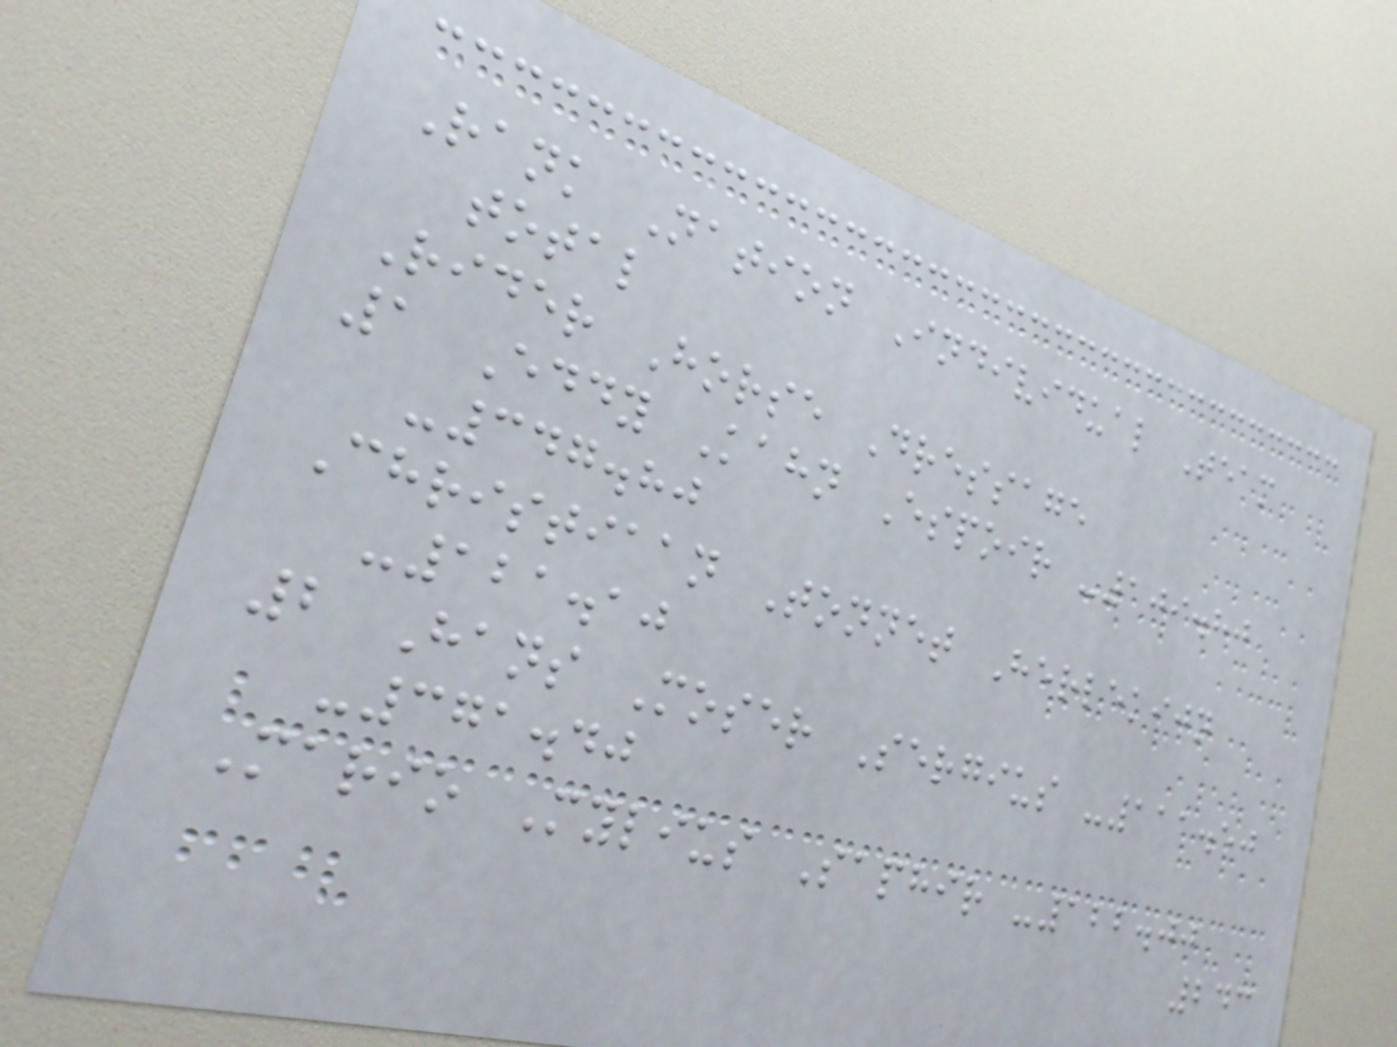Rank Nation Individual Team
total
Rider Horse Dressage
1 Eddy Kahn Espoir -109.80
-347.80
Christiaan Tonnet Herlekijn
-121.10
2 Hans Moser Sergius -111.50
-371.40
Mario Mylius Saphir -122.00
243
